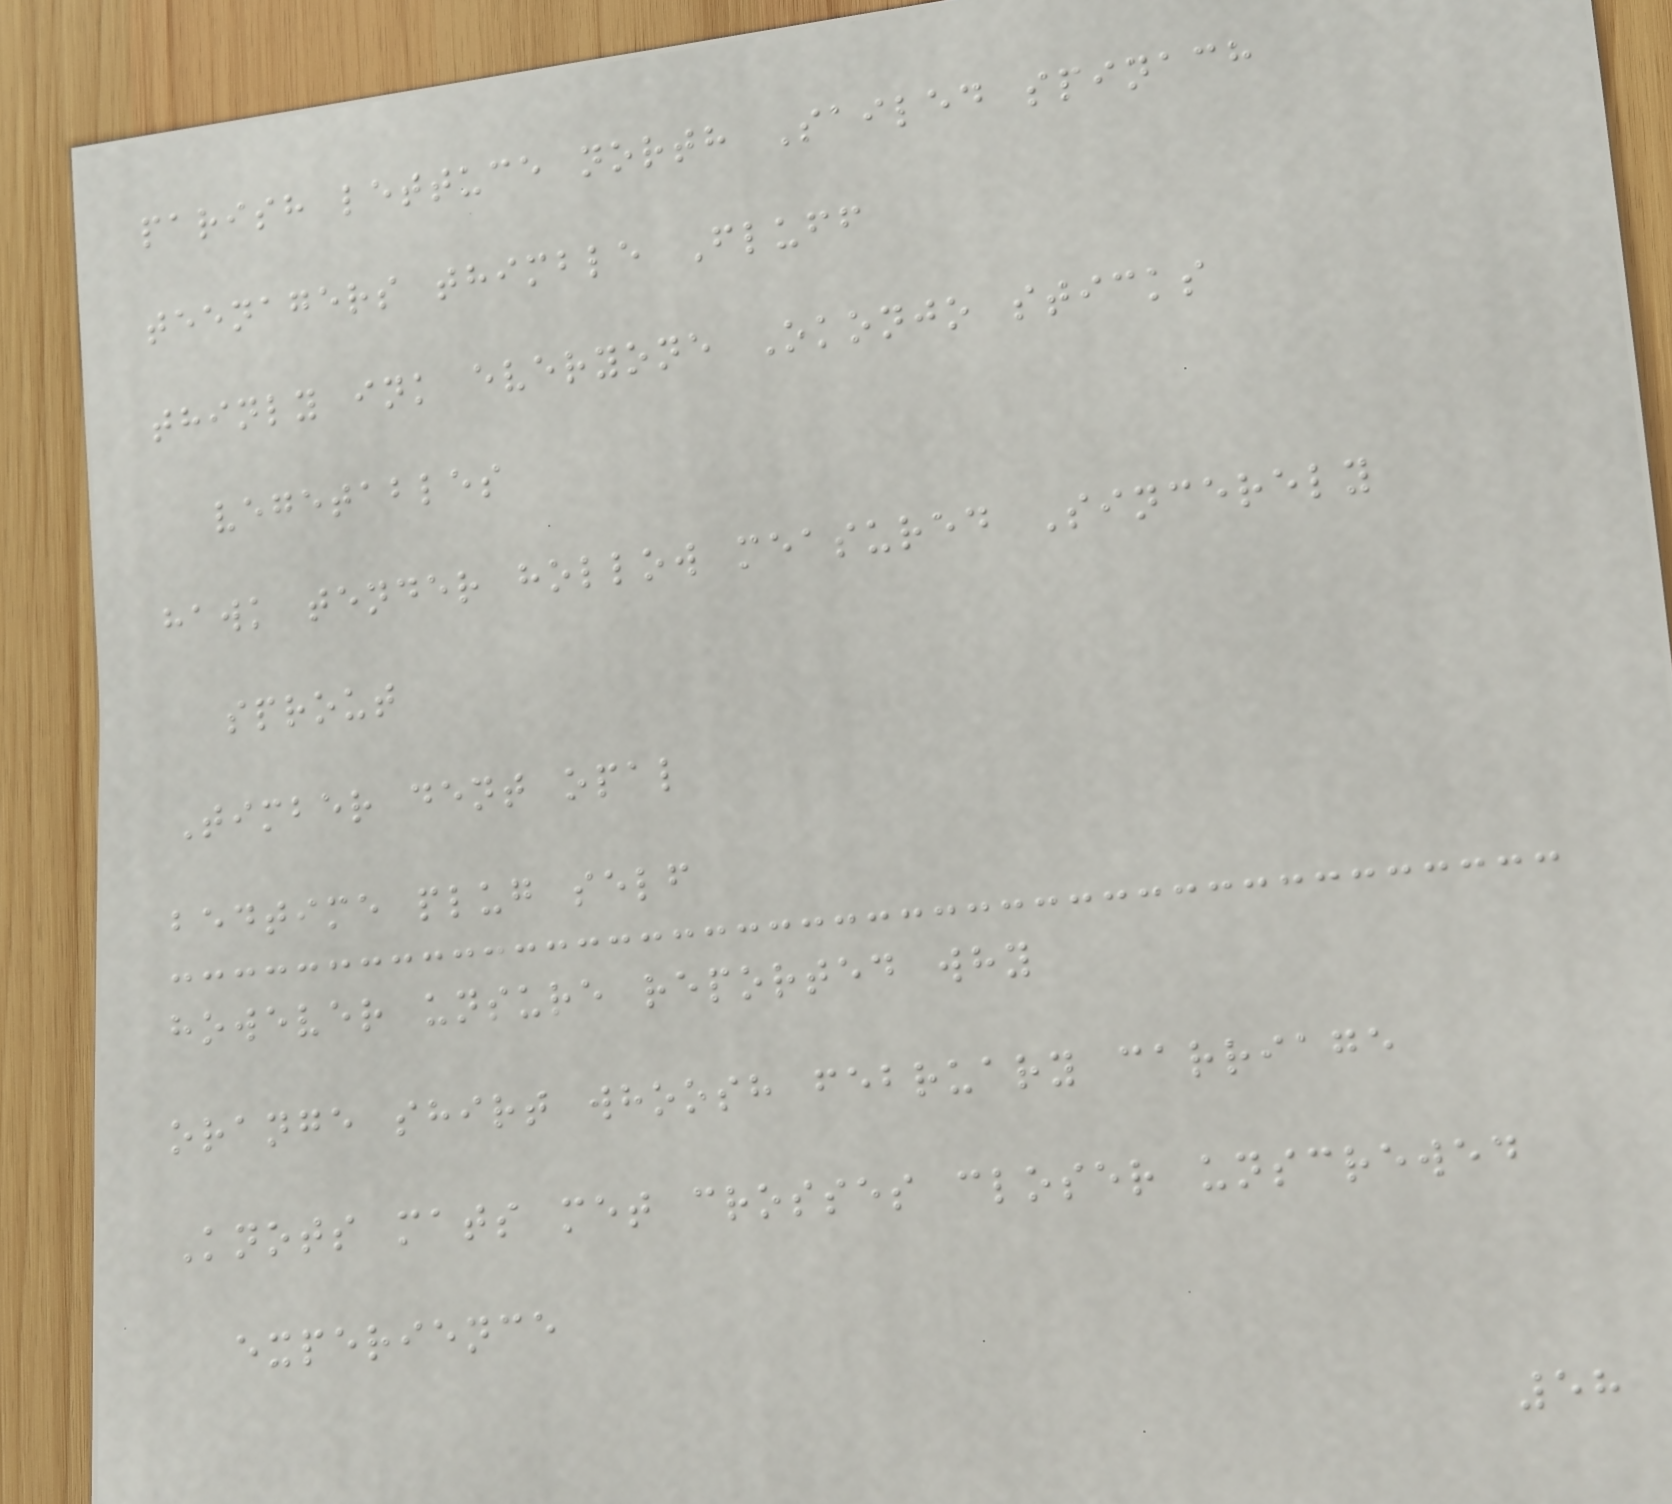parish lettuce north Sailed spinach
teenagers thimble Fluff
thinly ink everyone Okonjo sticks
vegetables
hawk tender hollow measured Sincerely
sprout
Timber dent opal
bedtime plug self
however unsure reported why
orange shirt whoosh february carriage
Knots mats met crosses closer unscrewed
experience
58
